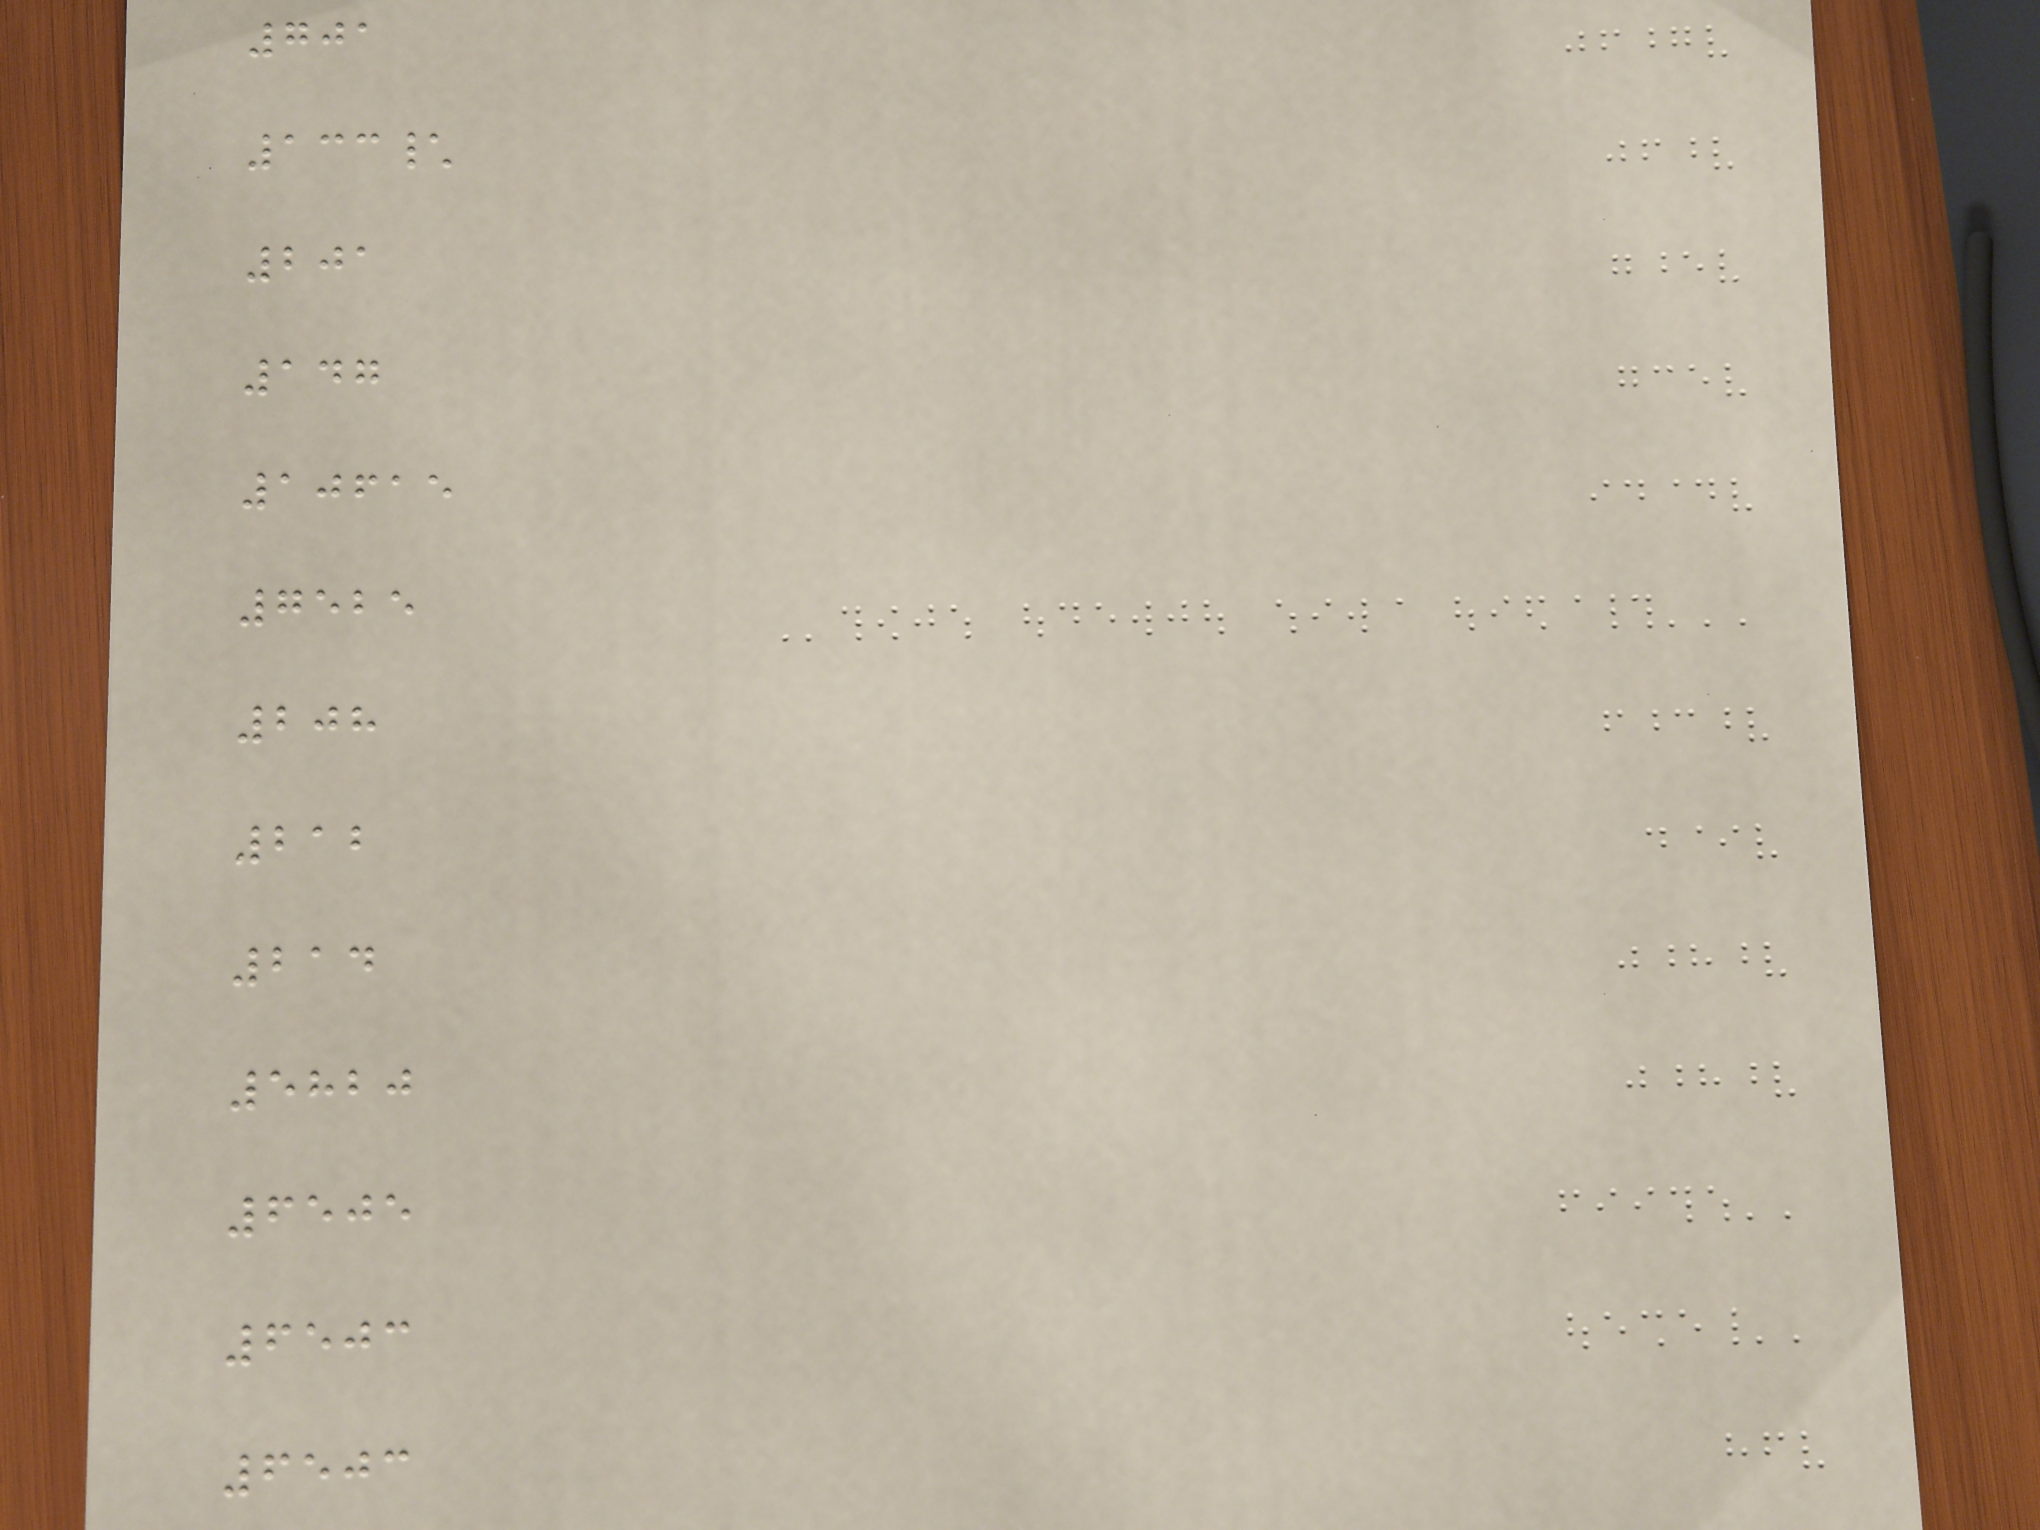701
133\
201
147
10615
7525
208
212
214
5820
6505
6503
6503
